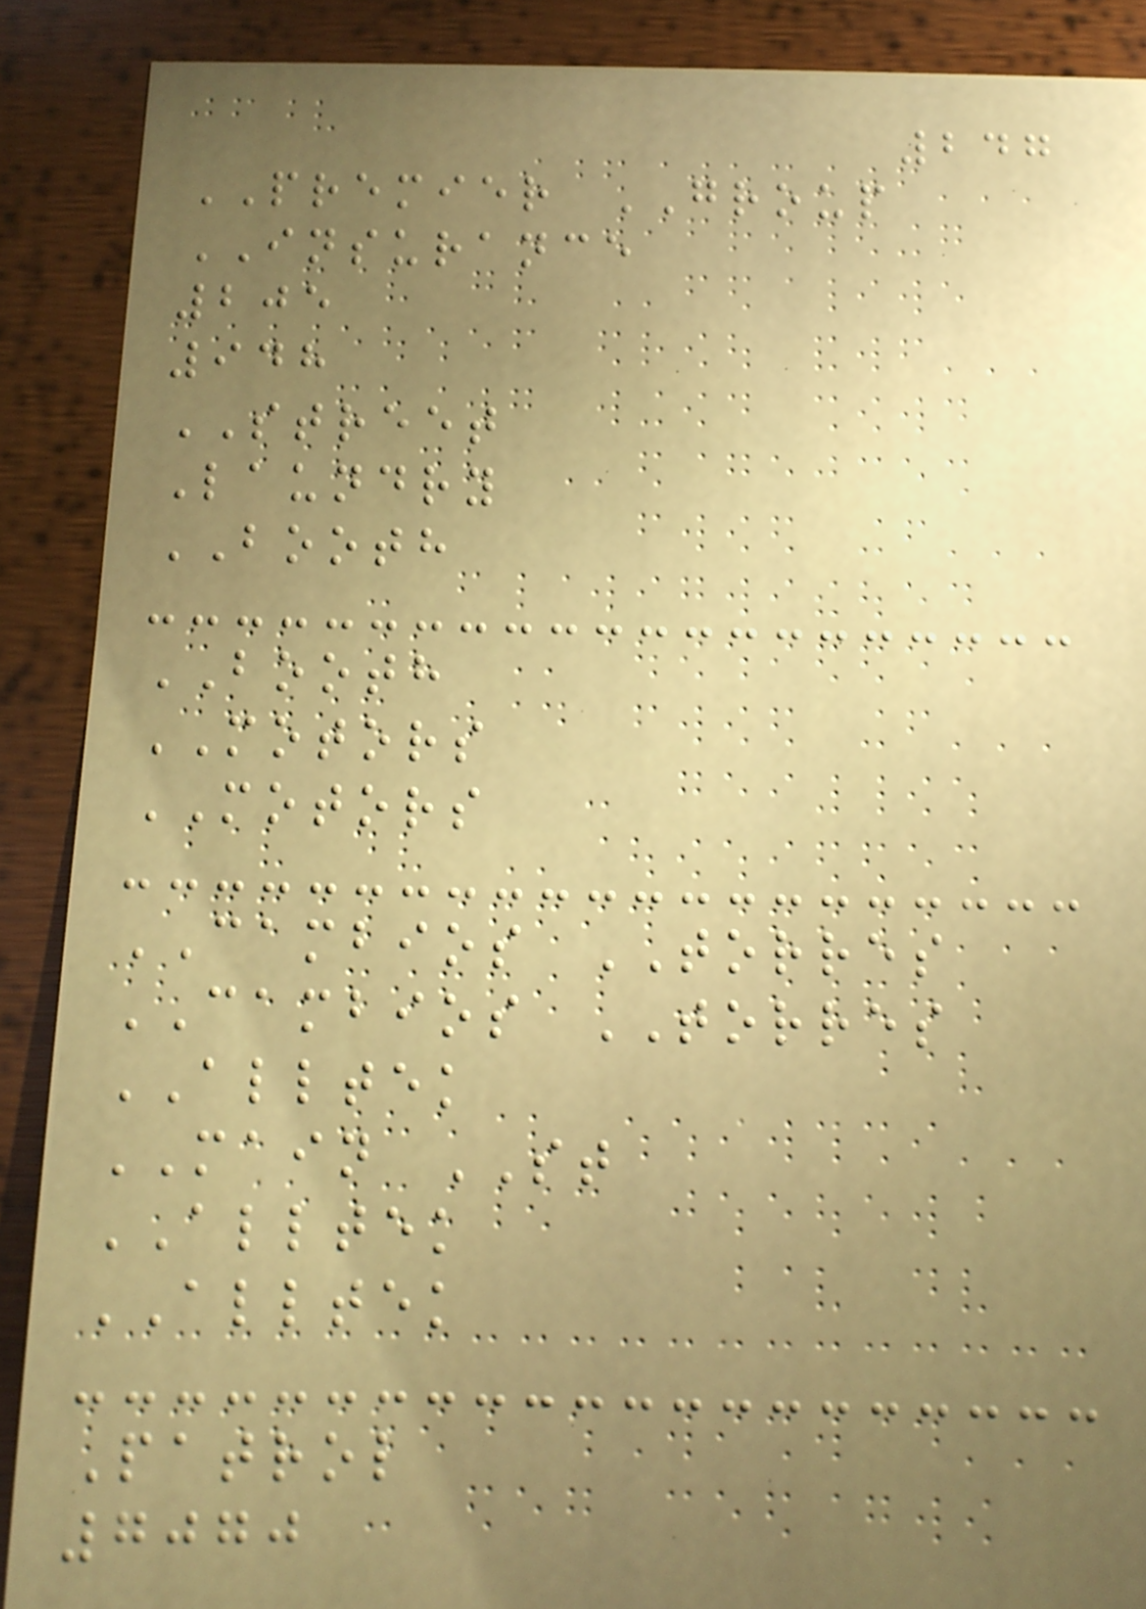247
PREMIER GROUP
INSURANCE
205
948
STREET
Laundry
BOOTH
BOOTH
MOTORS
MOTORS
CAMBIOS TORRES
CAMBIOS TORRES
ALLTEK
MAIN ST
ALLTEK
ALLTEK
Patrol
7070
